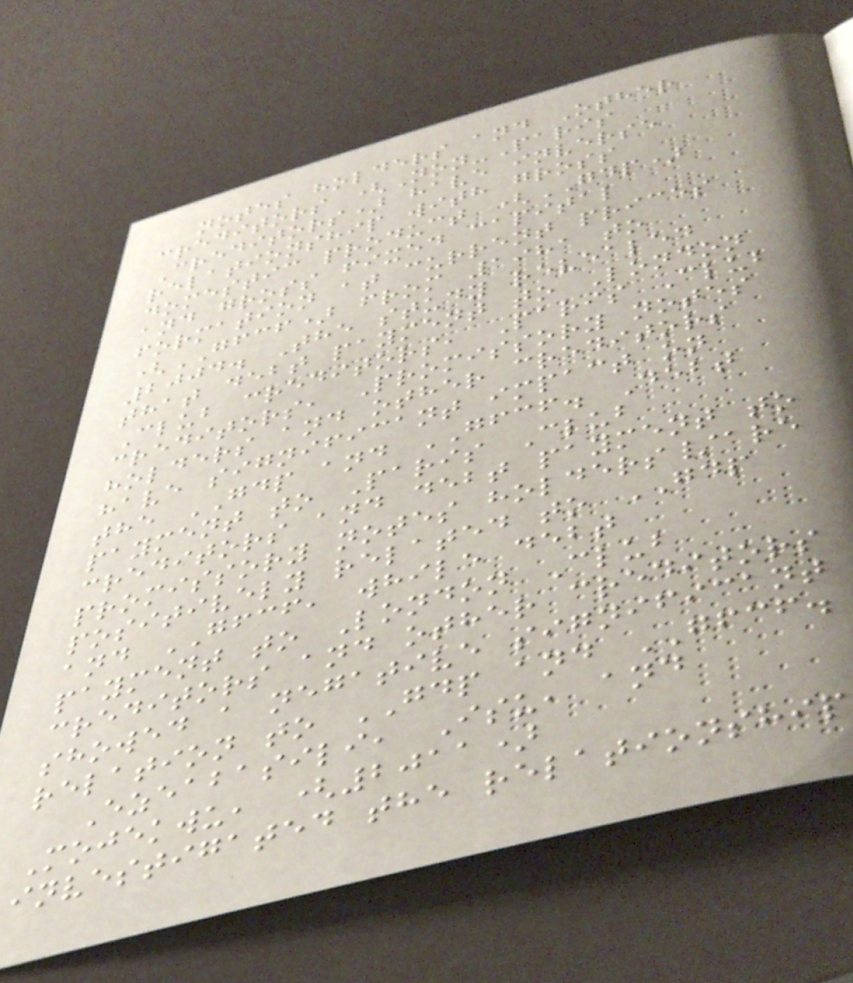notes holders and Other
creditors (Non-Paris
Creditors) have inverse
relationship with gross
domestic product (GDP)
and gross fixed capital
formation at current prices
(GFCF) from 1981 to
2004. The study revealed
that debt payment to London
Club creditors, Paris Club
creditors, Promissory notes
holders and other creditors
have significant impact on
the GDP and GFCF. Debt
payment to Paris Club
creditors and debt payment to
promissory notes holders/are
positively related to GDP
and GFCF, while debt
payment to London Club
creditors and other creditors
showed a negative significant
relation to GDP and GFCF.
Ezeabasili, Isu, and
Mojekwu, (2011)
investigated the relationship
